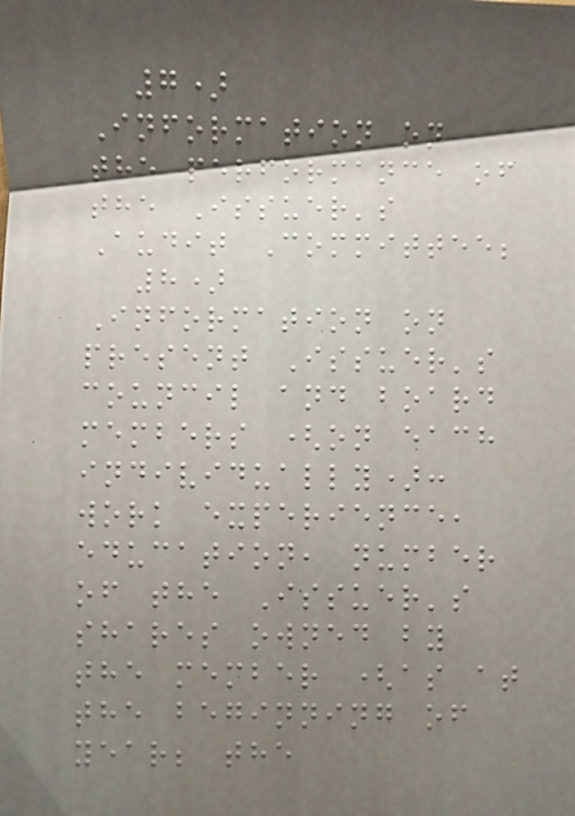7)
Information on
the performance of
the Issuer's
Audit Committee;
8)
Information on
present Issuer's
council and board
members (on each
individually):
work experience,
education, number
of the Issuer's
shares owned by
the member (as at
the beginning of
year; the
